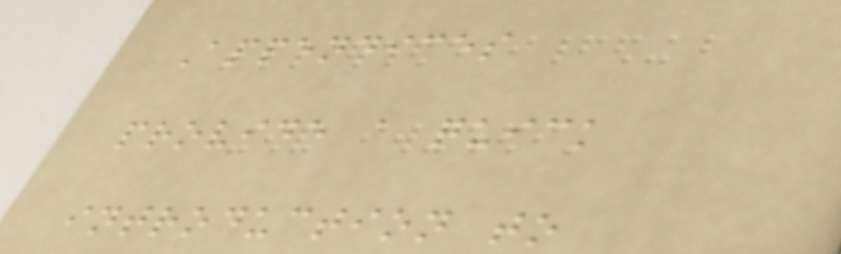Appendices
provide a quick
introduction to
